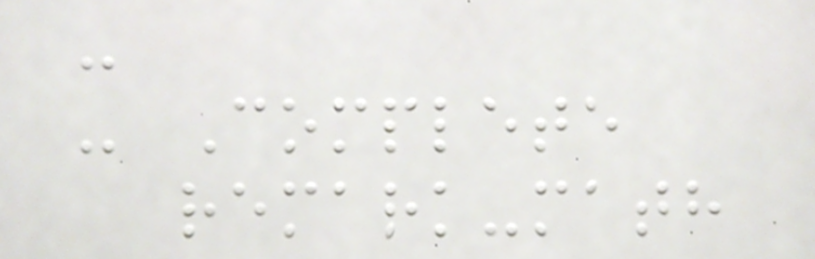-
- Complete
remark-math
